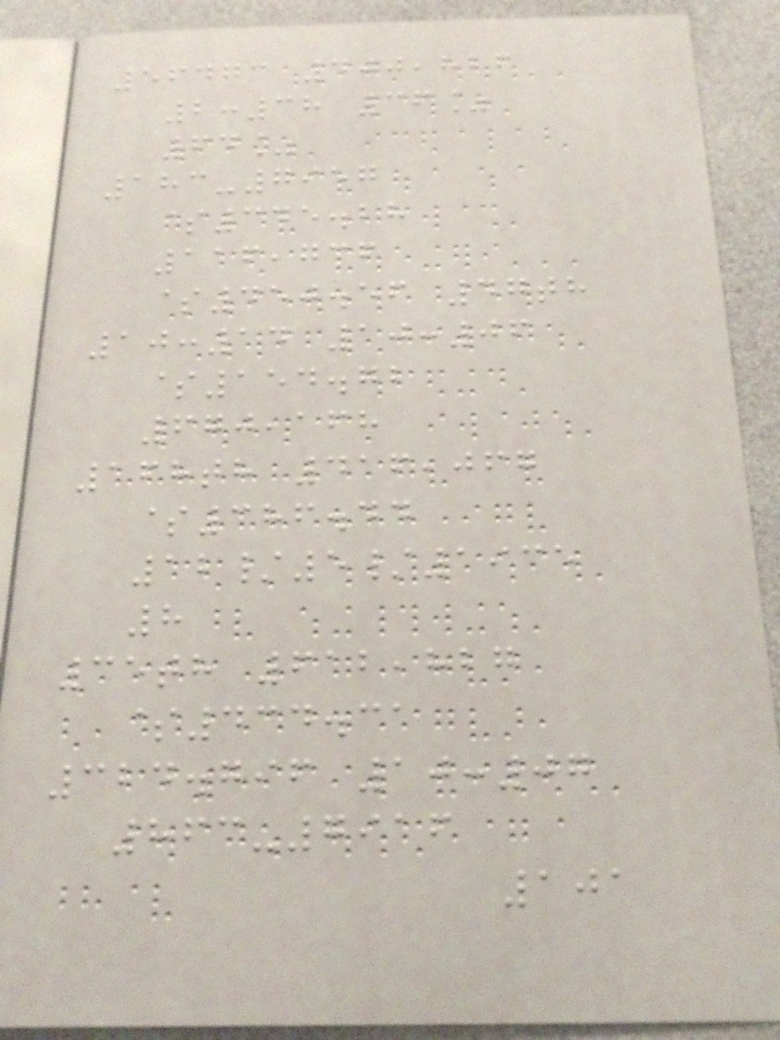56473 400,826
2:38 36%
64%
183-7957
$345.28
116,736
$450.56 47th
10:14 10:06
$154.72
670,168
168th 416,067
$386.44
12/5/1935
8
35th 612,827
$434.31
324.796 10:07
863-7916
101
